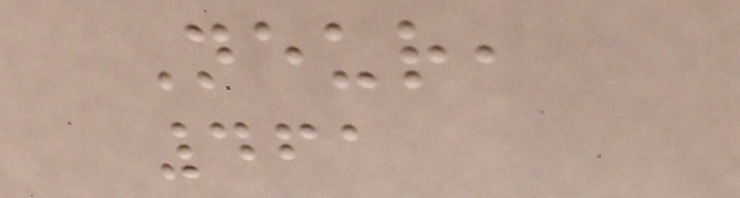Neur,
461
